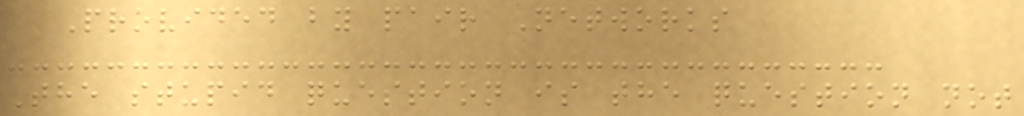Provided by pair Networks
The stupid question is the question not
